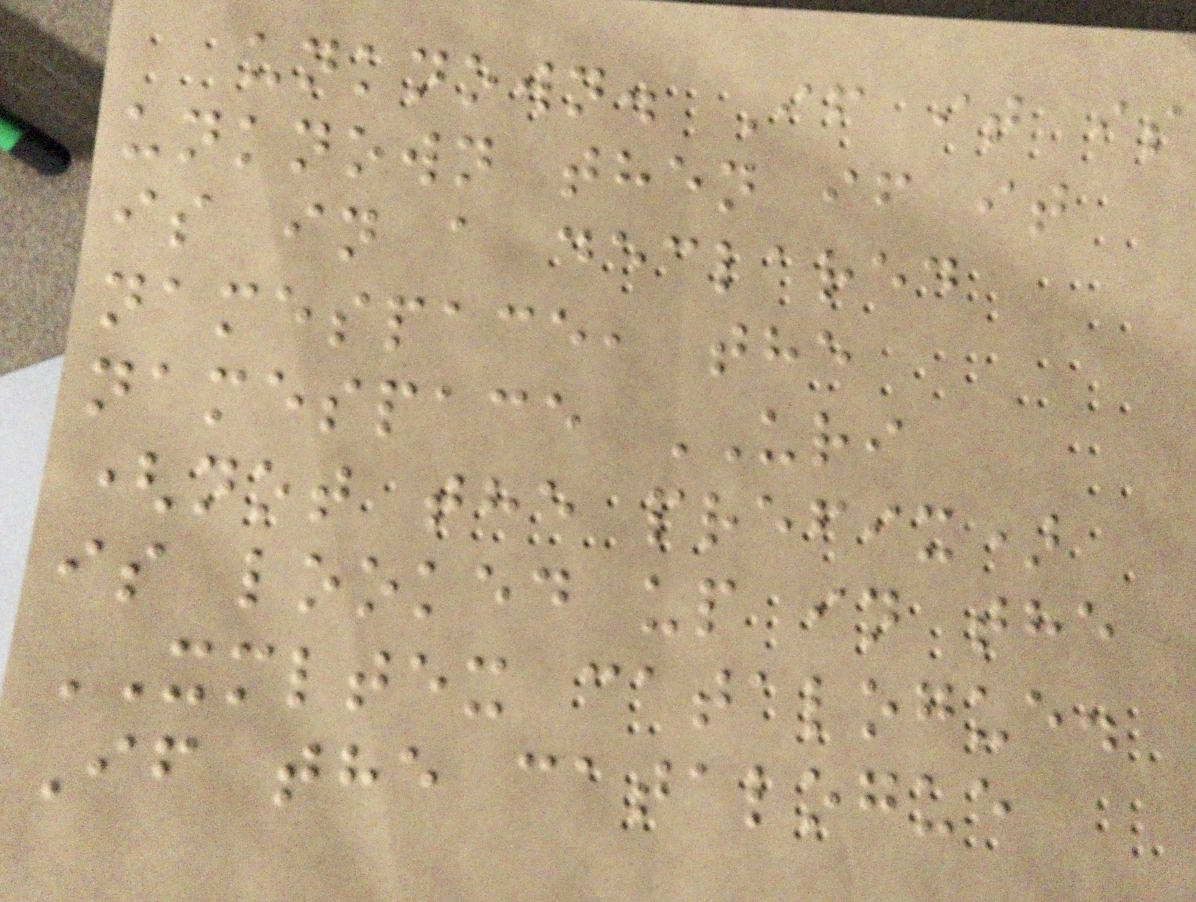unknown. If it is
unknown then if it
is in a declared
namespace, the
namespace URI
(not the prefix)
is looked up in the
XMLTEX catalogue.
If the catalogue
